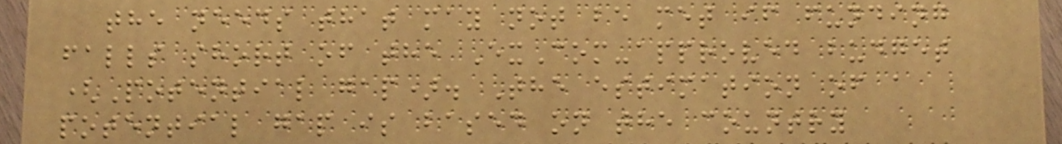the needs that may not be met if funding
falls short of the ExCom-approved budget
(Potential gap). The estimation of a
potential gap is based on the country
